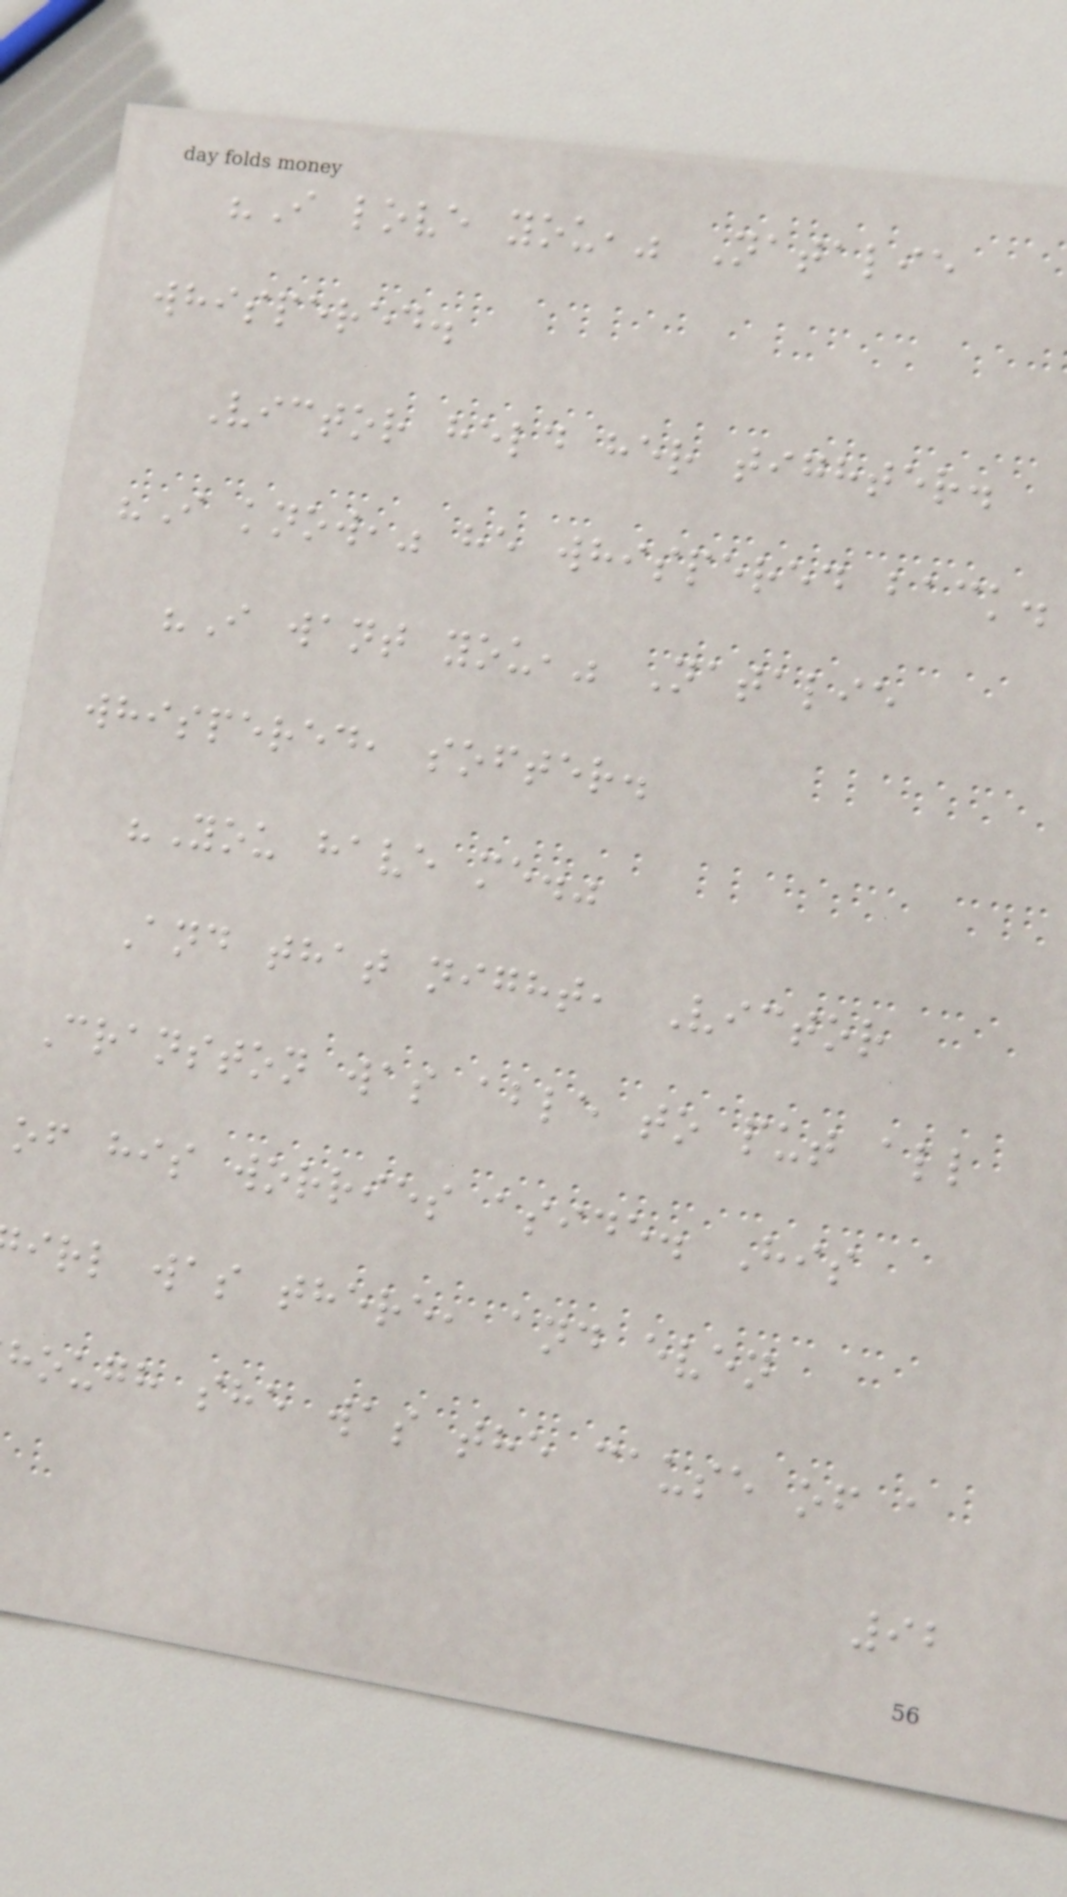"I love you," Natalie
whispered.
Victor held her tighter.
"I know," he whispered back.
"I want you," Natalie
whispered, softer.
"You have me."
And that night, Victor
Cranston was able to put all
of his worries aside. His
irl was there, and even
hough she was the cause of a
92
